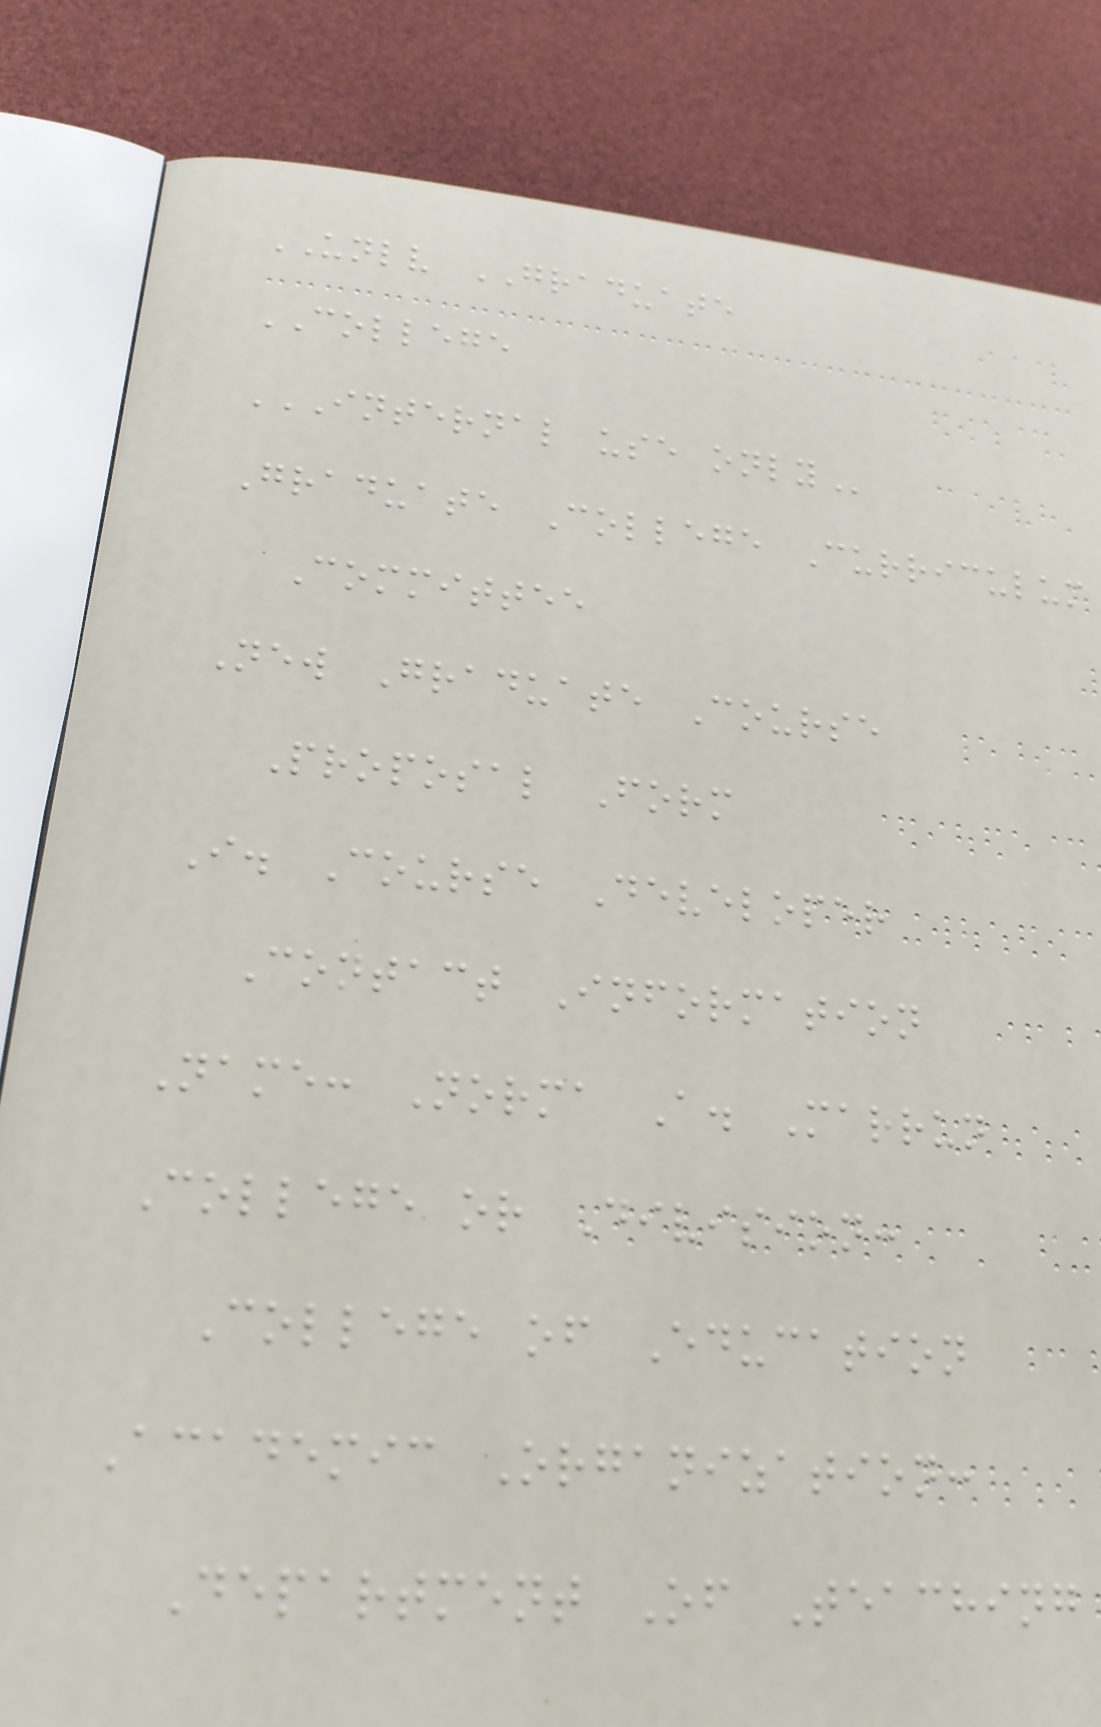UNLV GRADUATE
COLLEGE
INTERNAL USE ONLY
Graduate College Curriculum
Committee
New Graduate Course
Proposal Form
I. Course Developer
Contact Information
Name: Norma A. Marrun
College or Division:
College of Education
Academic Organization:
Department Of Teaching
